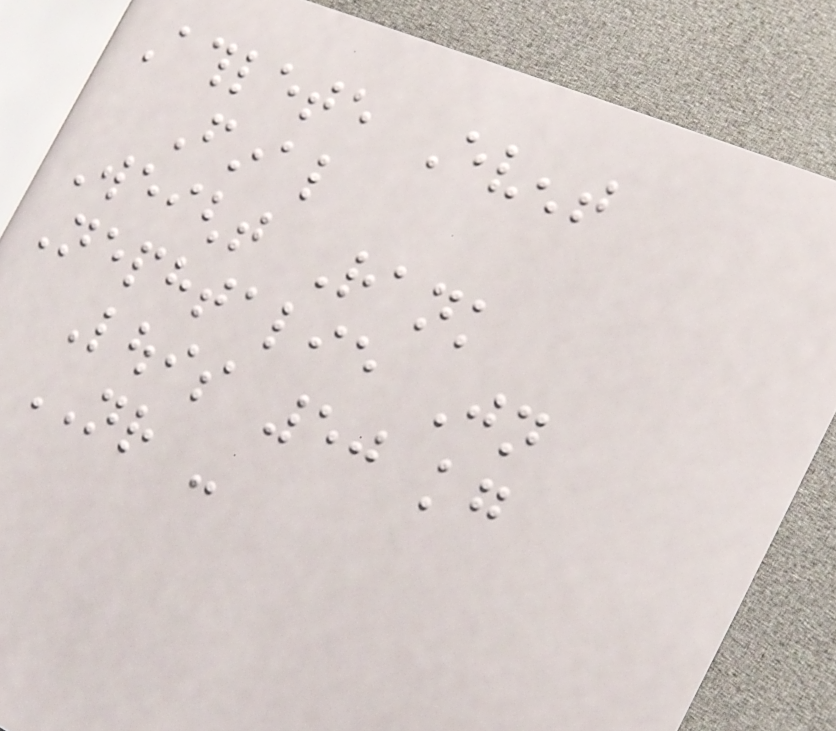Athlete Event
Final
Weight Rank
Nephtalie Jn
Louis 50 kg
NR -
